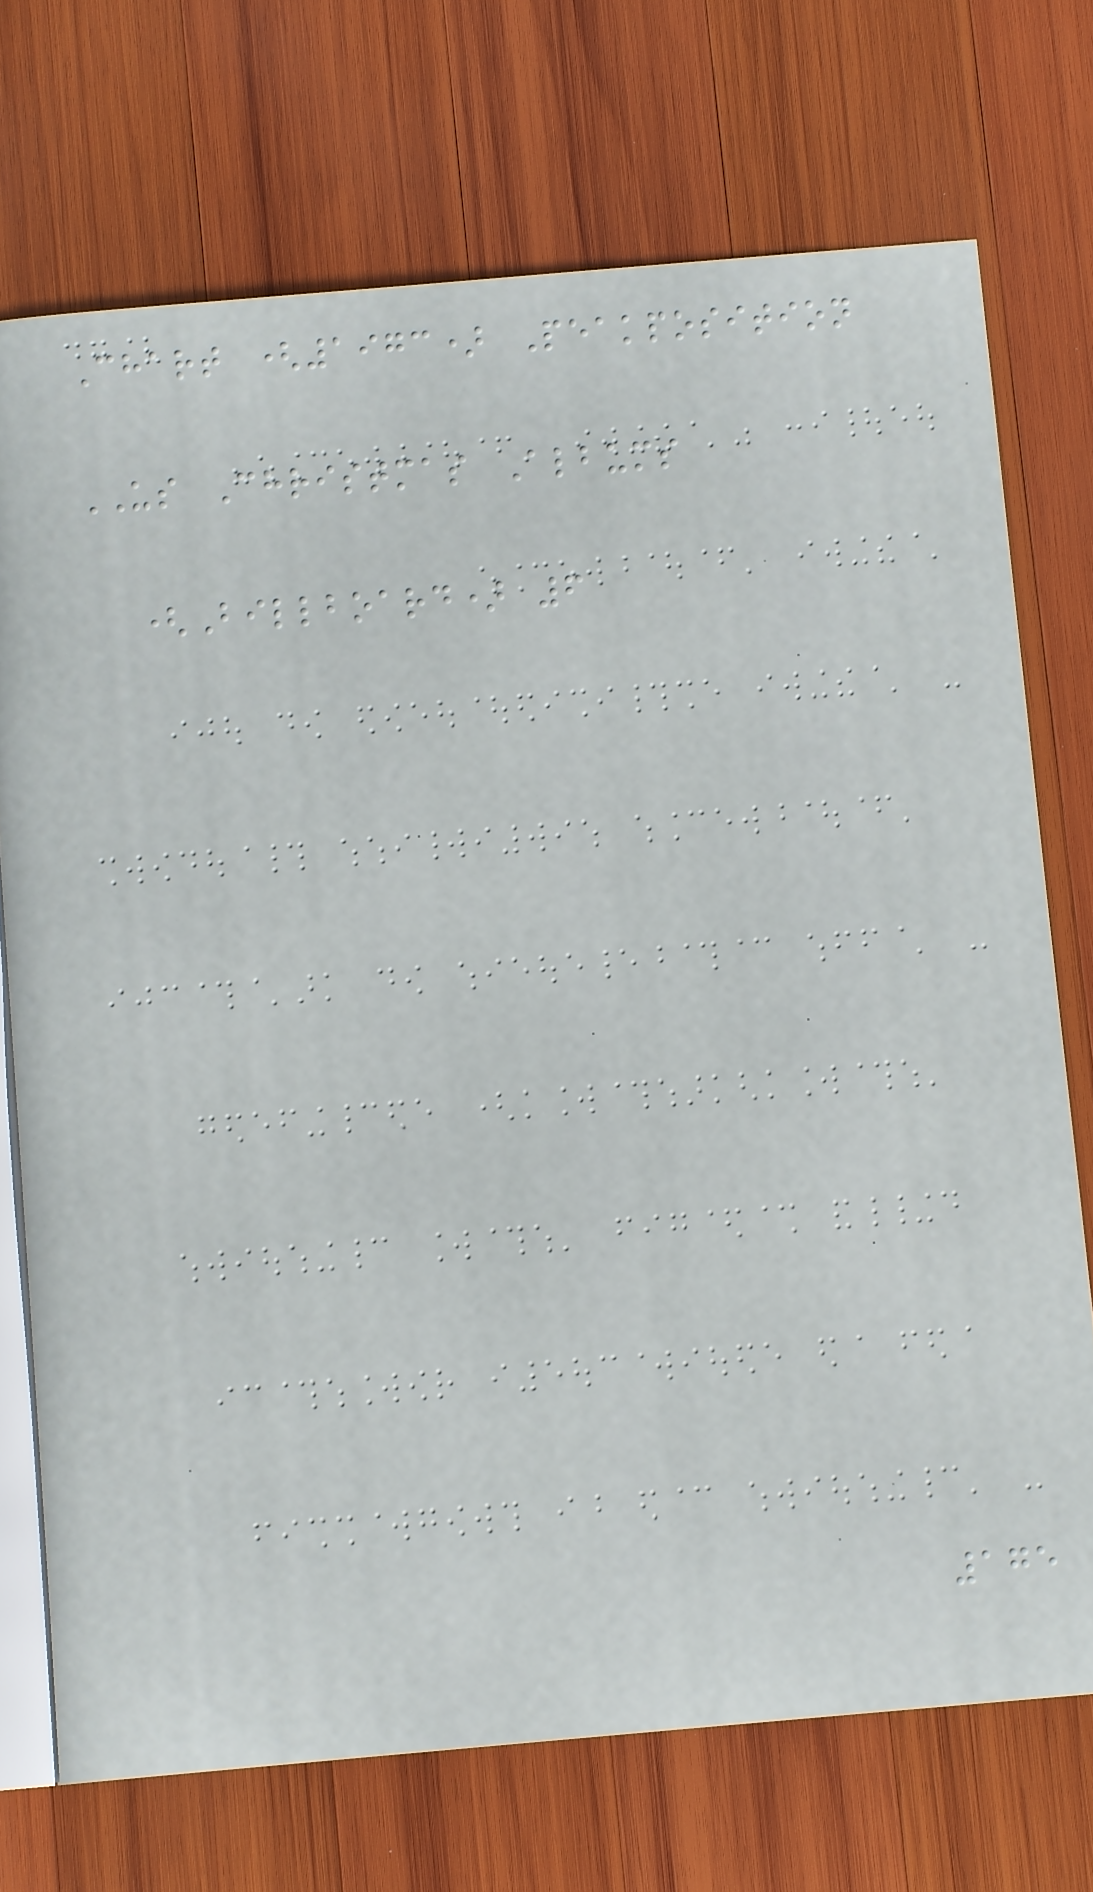Chart (1973) Peakposition
US Christmas Albums
(Billboard) 6
175
